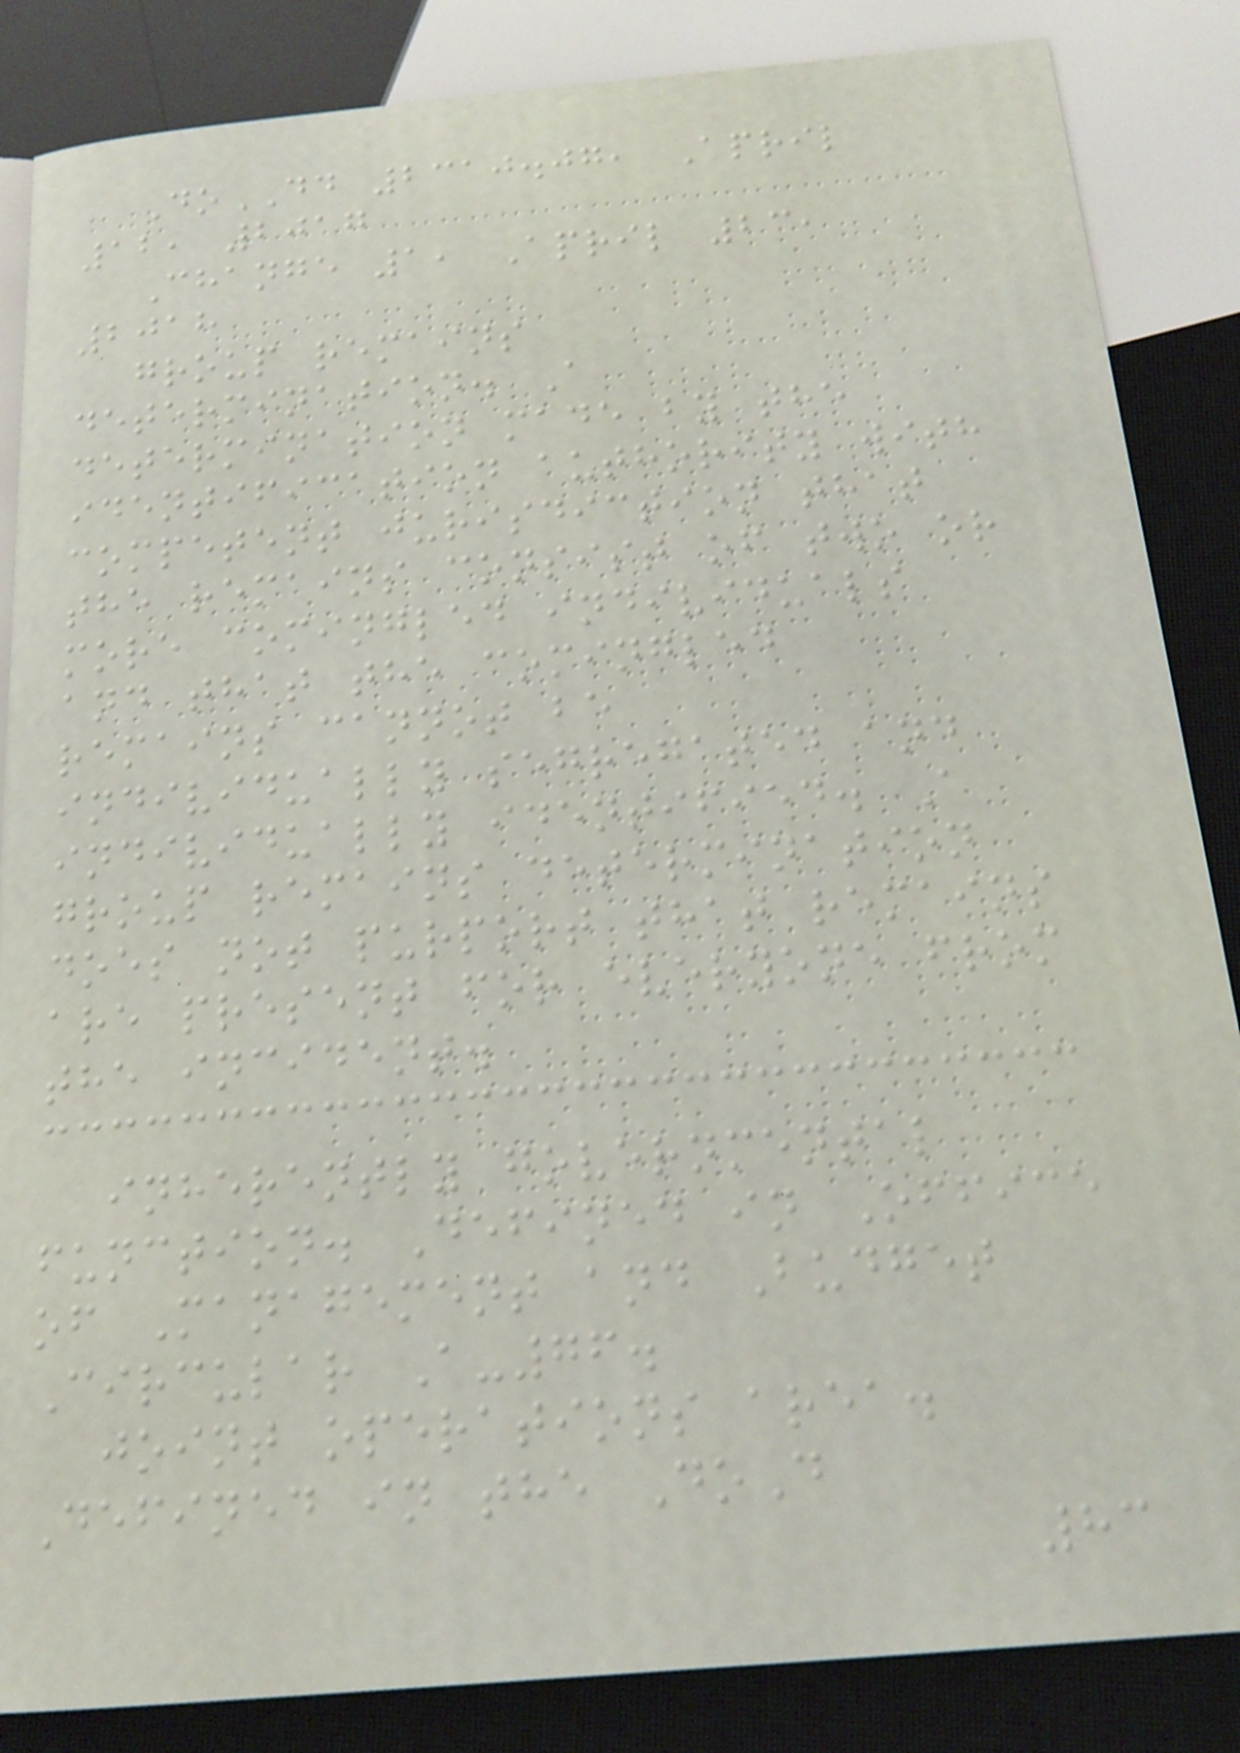DoDD 2310.07, April
12, 2017
Change 1, April 23,
2018
group remains
determination. A
determination made by the
identification authority with
competent jurisdiction that
the remains consist of two or
more comingled individuals
and that the comingled
remains cannot be
individually segregated and
individually identified. A
group remains determination
does not purport that remains
are present for everyone from
the incident.
inherently governmental
function. Defined in Office
of Management and Budget
Circular A-76.
joint operations area.
Defined in the DoD
83
